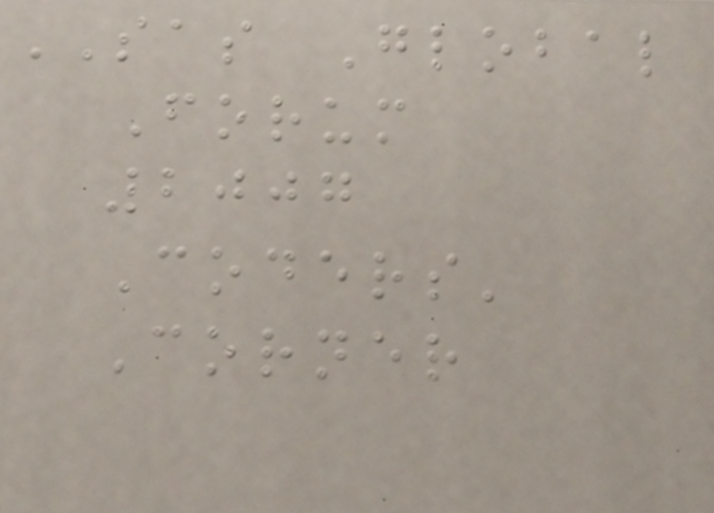SAS Global
Forum
2007
Coders'
Corner
